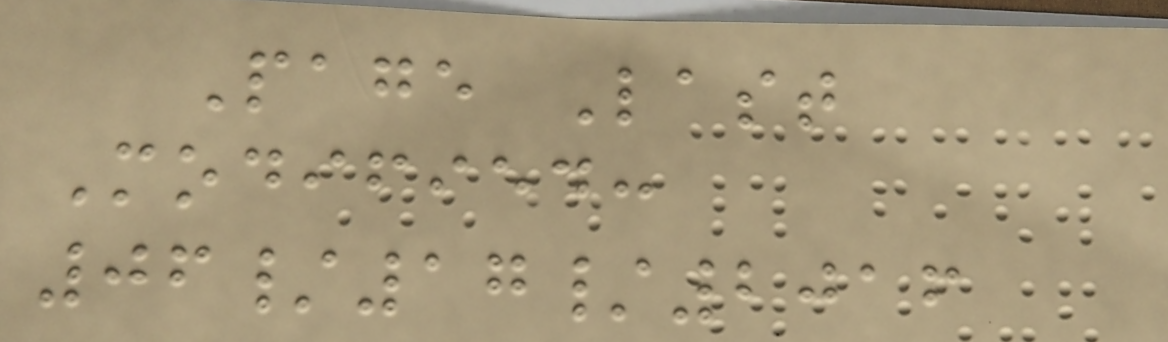Page Last
Modified:
06/17/2016
